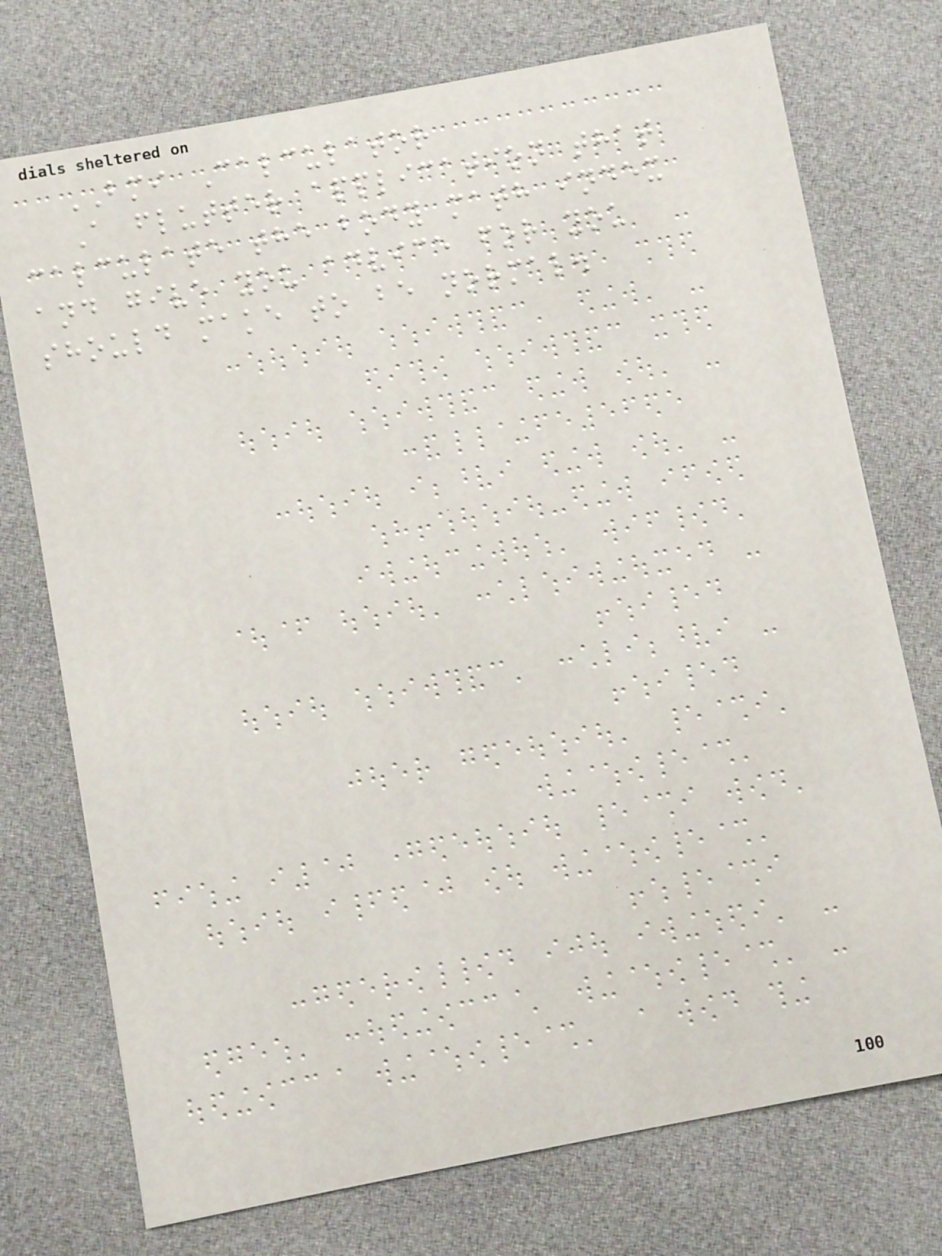BMI Calculator
A flutter application that
calculate the body math index
and give you advice for you
should make to be normal.
